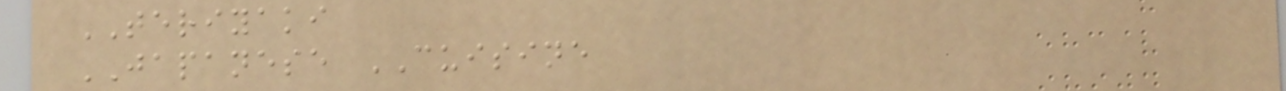TERIYAKI
JAPANESE CUISINE
